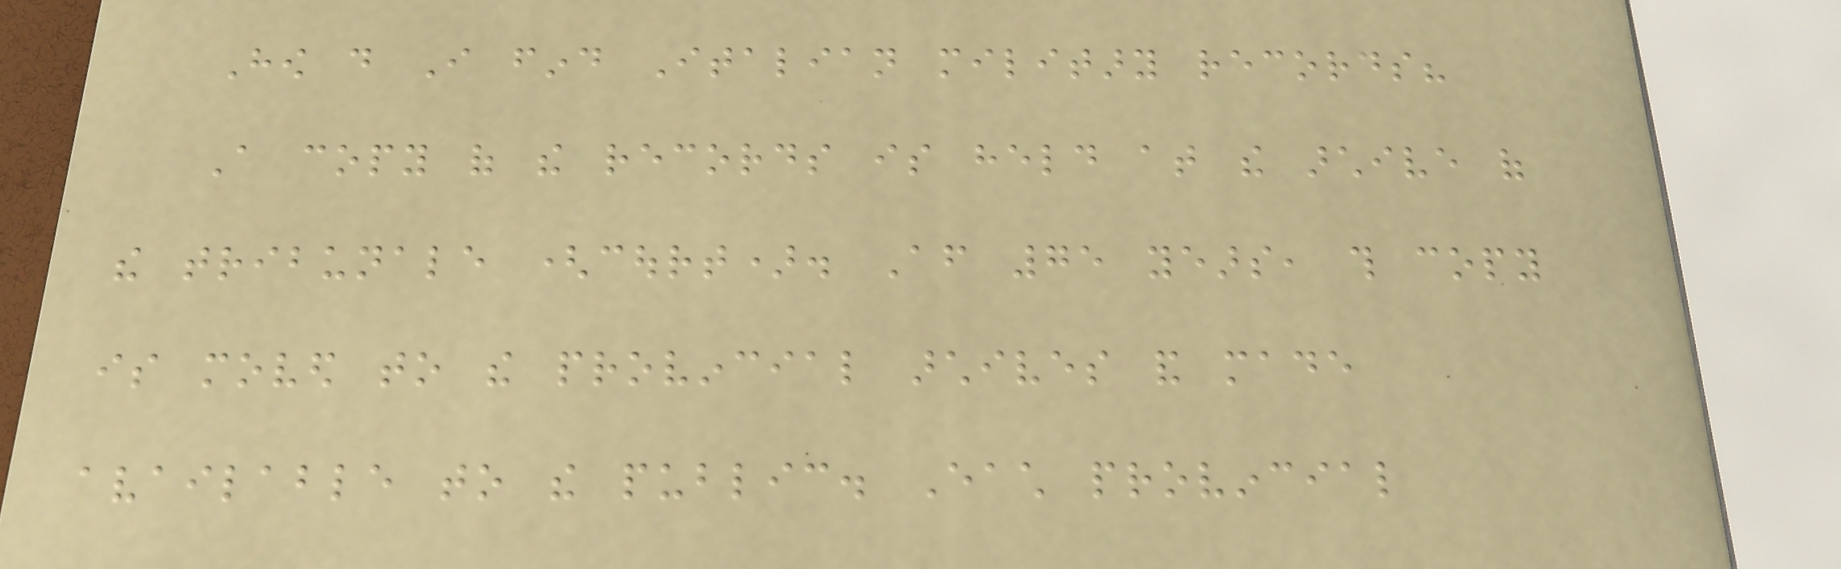How do I find Italian military records?
A copy of the records is held at the archive of
the tribunale (court). After 75 years, this copy
is moved to the provincial archives and made
available to the public. Each provincial
